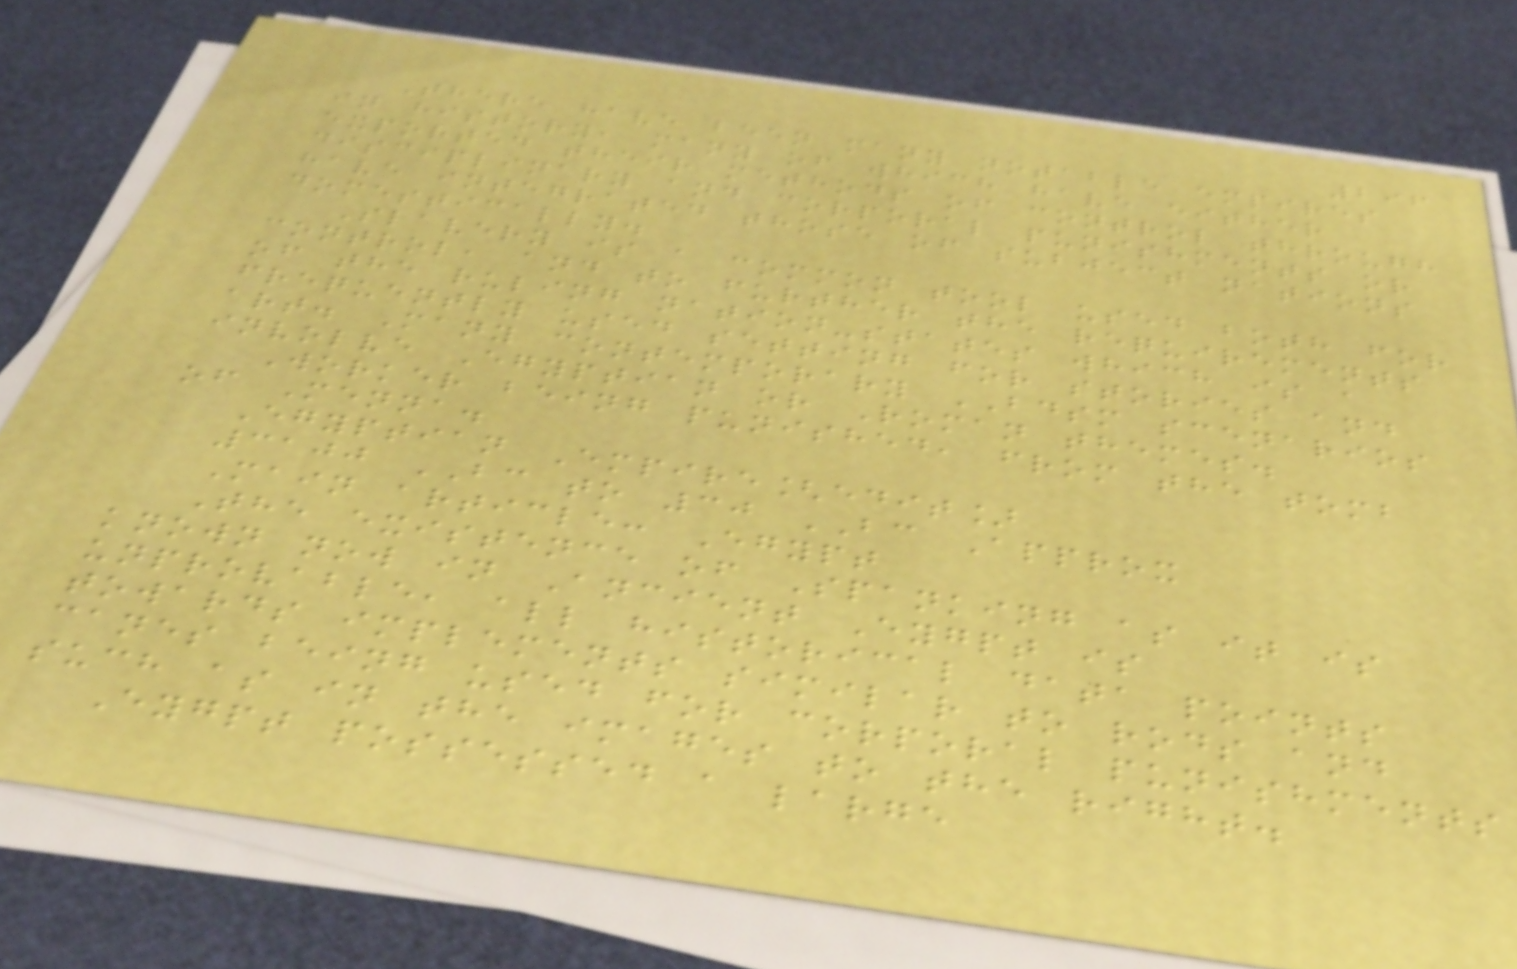296
There have been many notable empires
in history, many of which have either
exported their methods of control through
disciplinary and corporal punishments or
have integrated those of subject nations
domestically.
Slavery is a common tool used both for
control, and to further the requirements
of the ruling nation-states which is a
frequently used setting for stories and
art. Many contemporary BDSM scenarios
involve Egyptian or Roman themes.
Worker being punished, from the tomb
of Menna.
Egyptian Empire[edit]
3100 BC to 30 BC Approx
Main article: Egypt
The existence of Spanking as it is
known now in Ancient Eygpt is
unprovable, all historical data points
towards implements similar to rods and
canes being used for corporal punishments
such as in the images to the right.
Eygpt possessed a large
